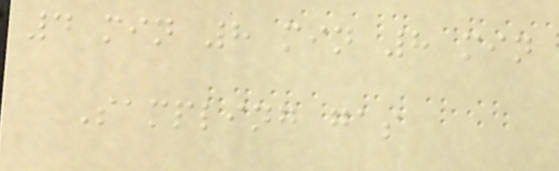4 min 8 min 8 min
Sampling gas
